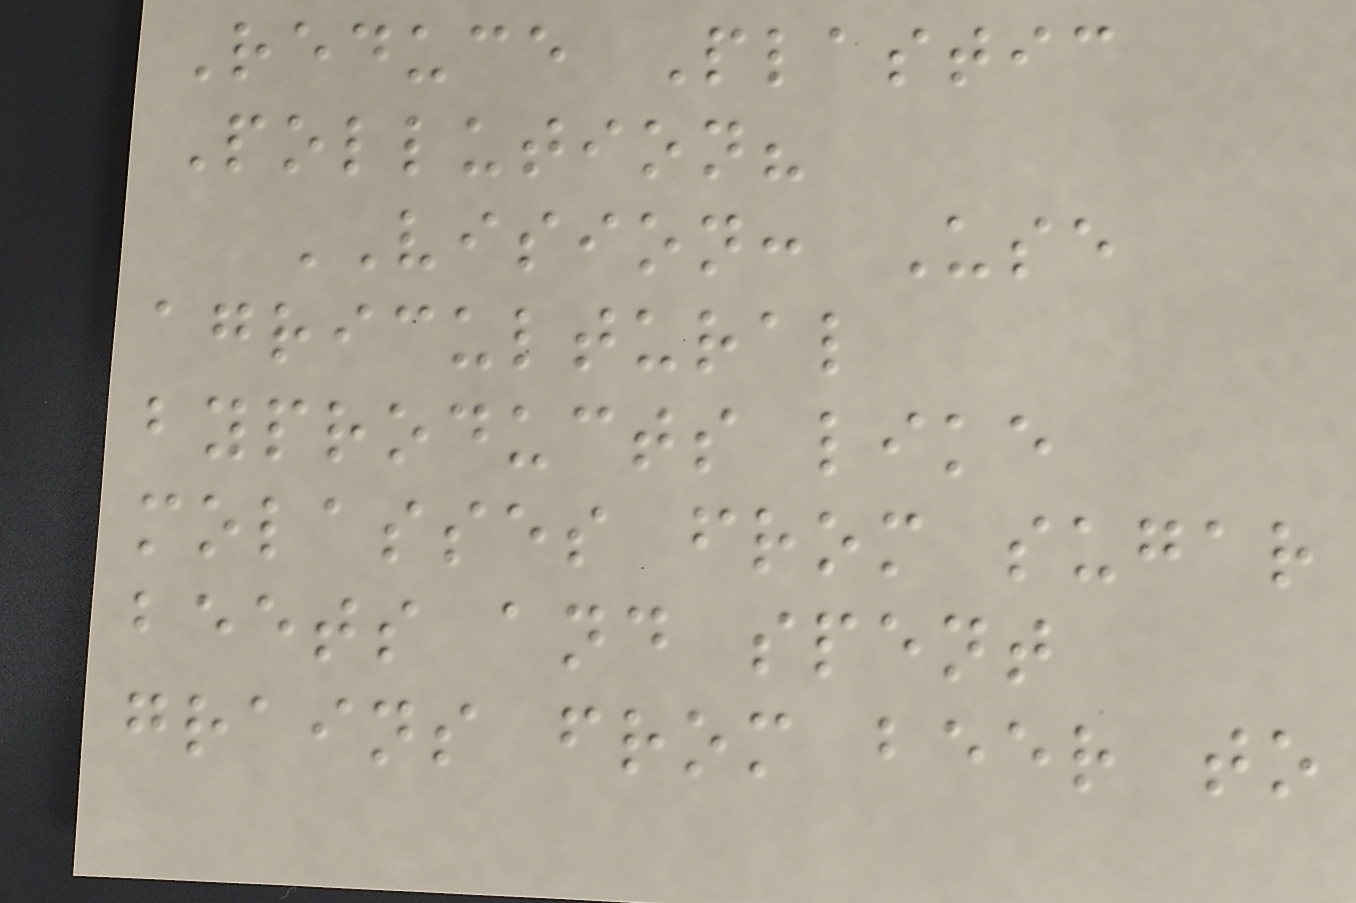Reduce Plastic
Pollution?
VISION: Use
agricultural
byproducts like
molasses from sugar
beets and spent
grains from beer to
